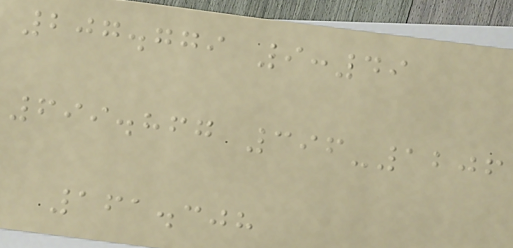207.779 9:49
699.867 396-1206
161.308
